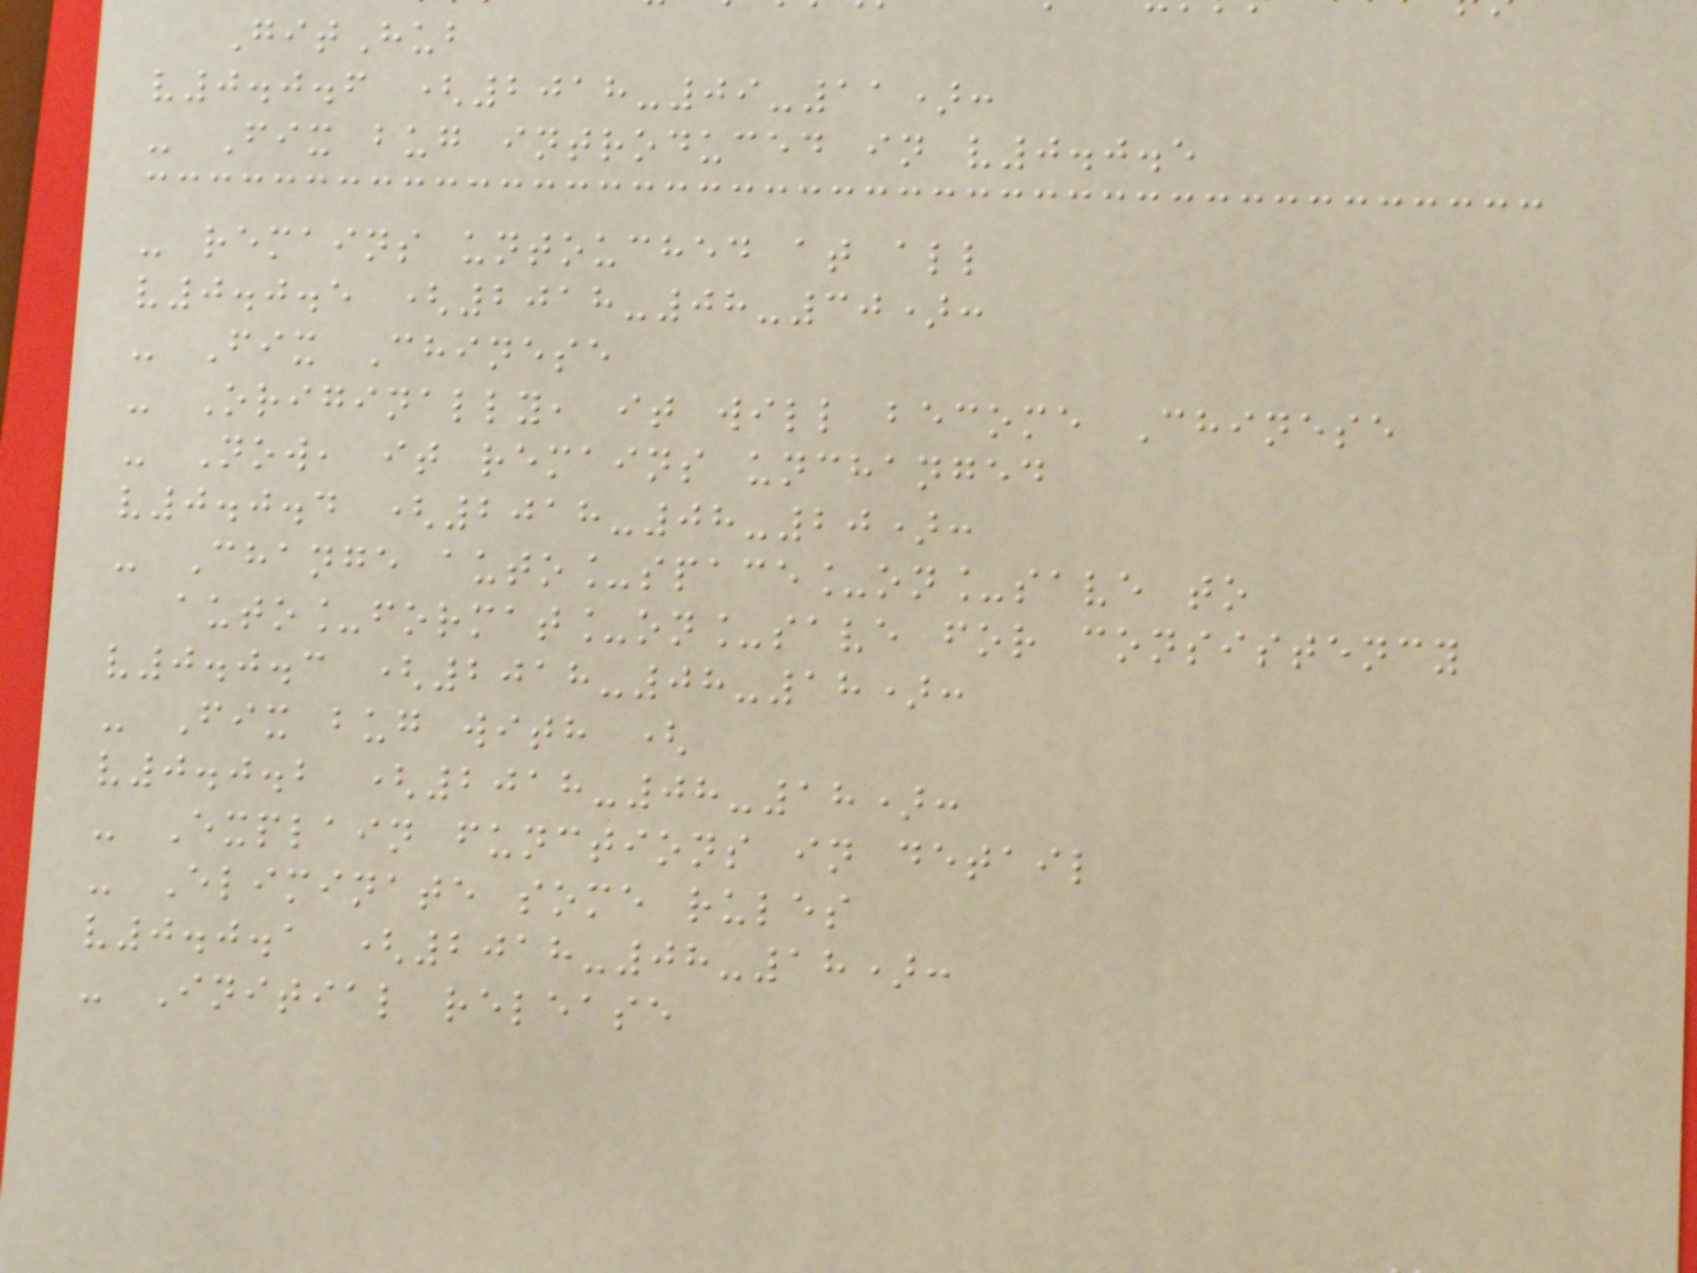GitHub
v0.0.6 (2018-09-11):
- Fix bug introduced in v0.0.5
- remains untouched at all
v0.0.5 (2018-08-30):
- Fix Chinese
- Originally, it will become Chinese
- Now, it remains unchanged
v0.0.4 (2018-08-20):
- Change auto_space_on_save to
auto_format_on_save for consistency
v0.0.3 (2018-08-18):
- Fix bug with (
v0.0.2 (2018-08-18):
- Explain functions in detail
- Eliminate some rules
v0.0.1 (2018-08-18):
- Initial release
